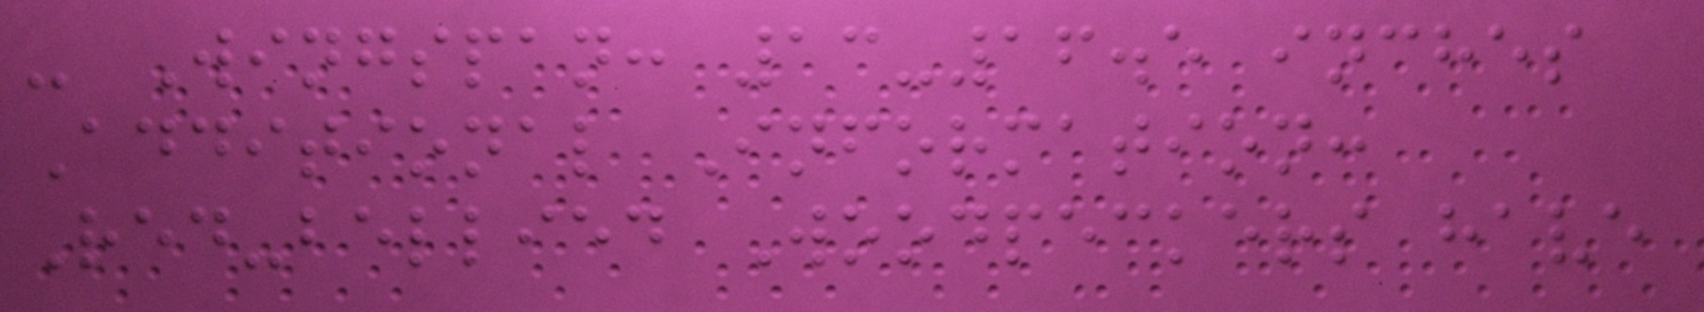- Wingspan: 13-16.5 inches
Additional Information:
Red-bellied Woodpeckers have
